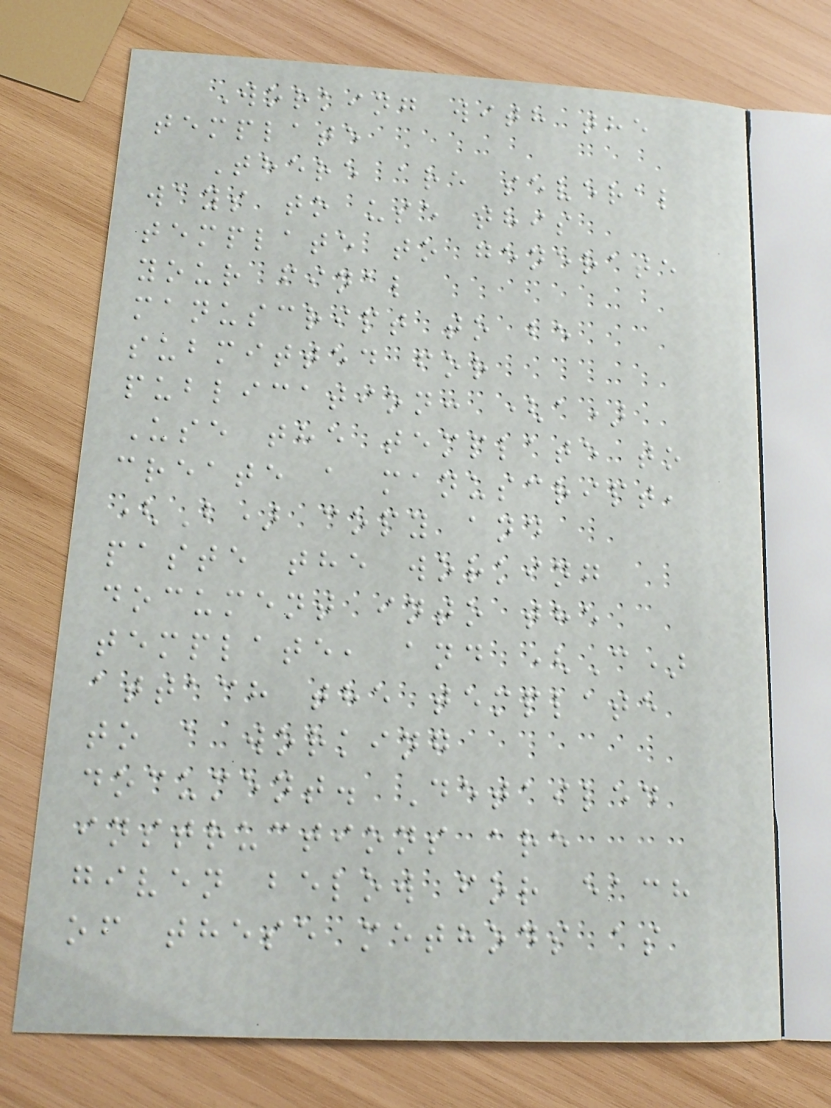Working with the
template
There are several
ways to use this
template to generate
your final
manuscript to be
submitted for
publication: (a)
Use the template to
create a manuscript,
(B) copy and
paste the working
document into the
template, and (C)
attach the template
to a working
document. Detailed
instructions are
given below for each
of these methods as
